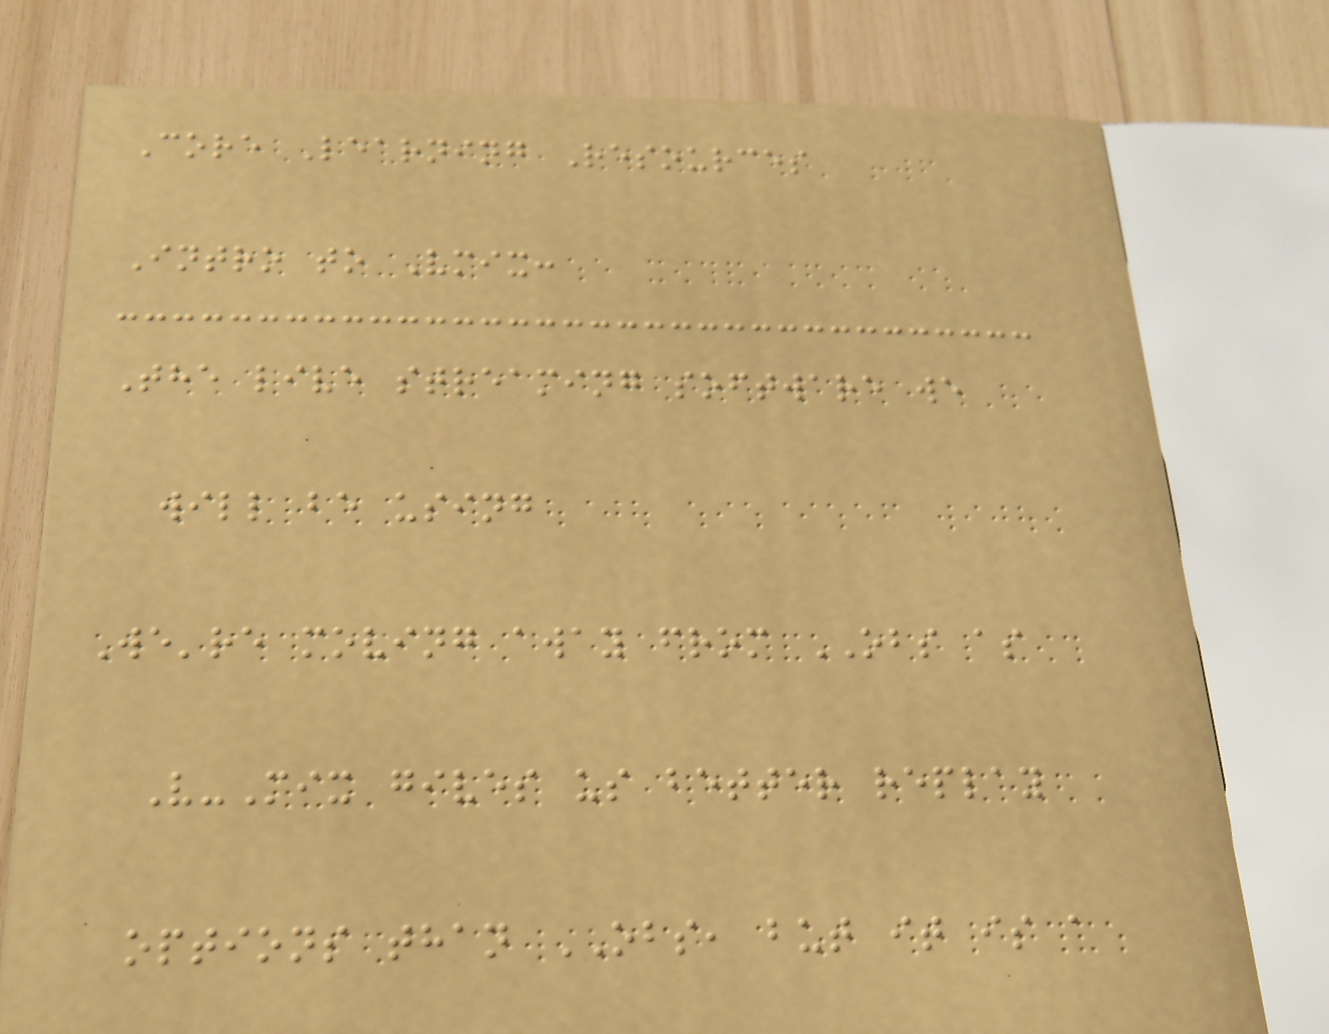Core Learning Resources
Intro to Vmix:
The live streaming software we
will be using
We're moving away from OBS as
V-Mix gives us better replay
options than OBS, but it is a
